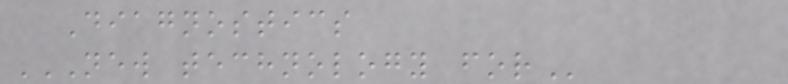Diagnostics
NEW TECHNOLOGY FOR
